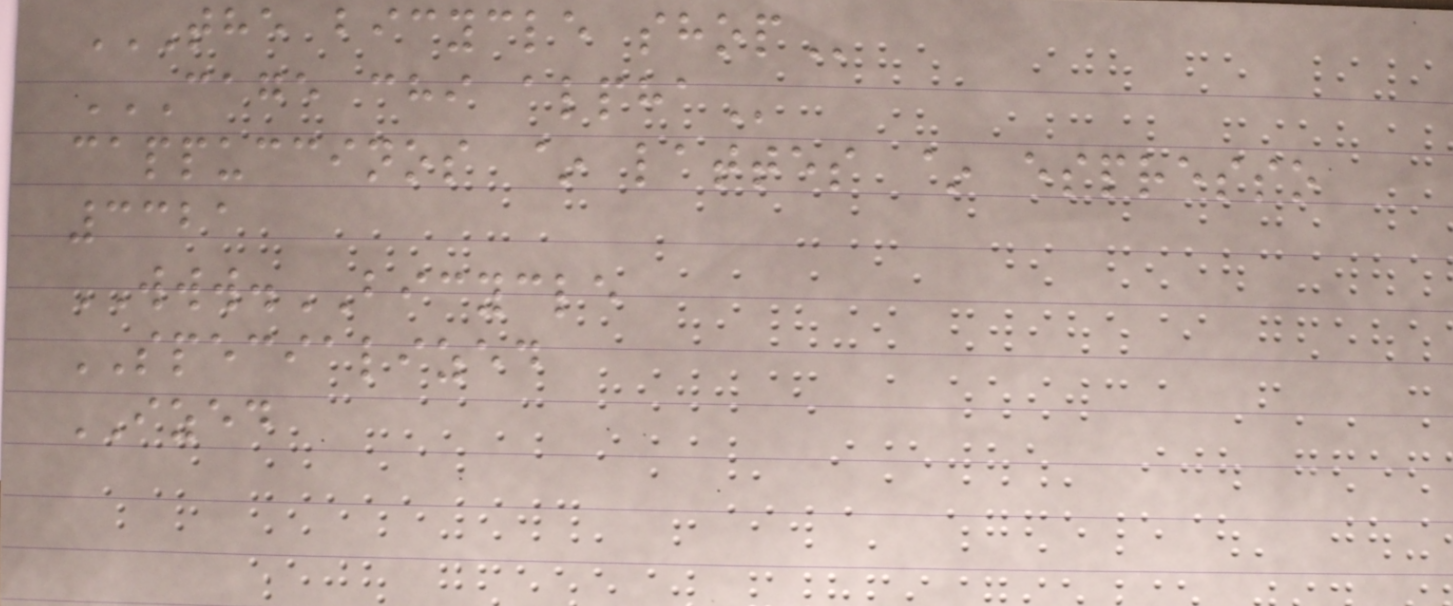THE BICYCLE SHOP
CAGE CHI ALPHA
cappuccinos ~ lattes ~ espresso
3321
WWW.BICYCLE
SPECIALIZED
IZED
